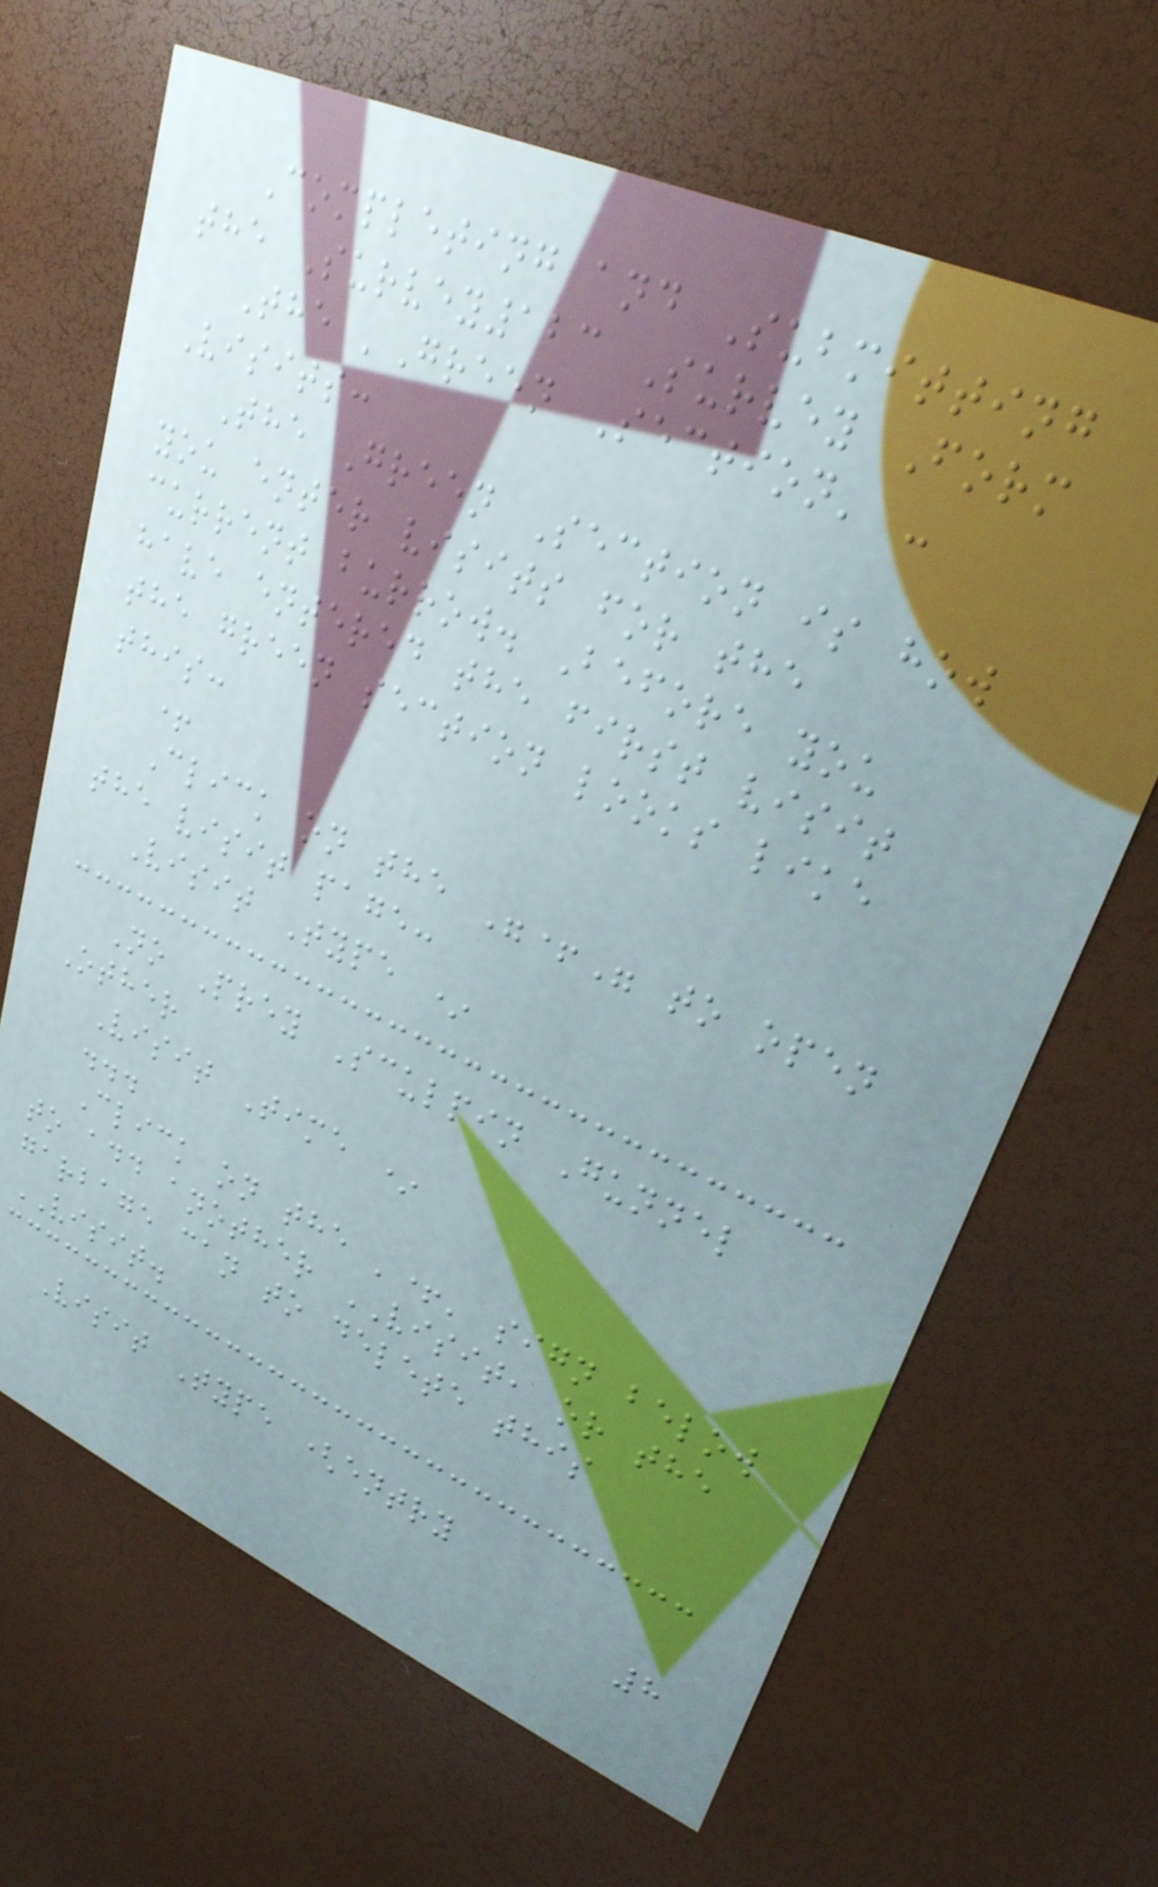Completing and Submitting
the Survey123 Survey Form
The 'Green Section' -
Visits:
The Green Section is how
you enter visits for the
current burrow. Before you
have entered the first visit
the green section looks like
this:
+
Click on the "+" to open
the visit page:
Visit Type *
No Prey Sculpin Gunnel
Other
Visit Time *
...
Click on the '+' sign below
to add another VISIT, or the
garbage can to delete this
VISIT.
Visit Type (entry
8
